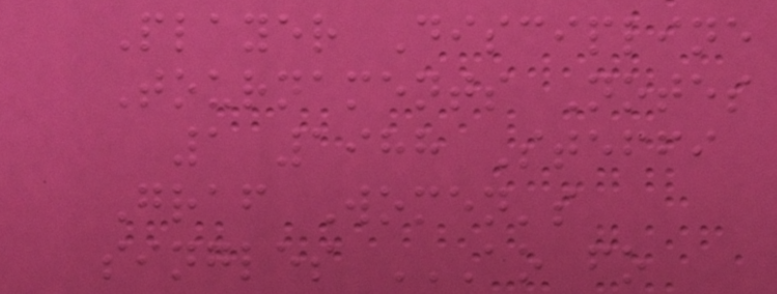Player Discipline
Tournaments Notes
1 1988 Steffi
Graf Women's
singles AO FO
